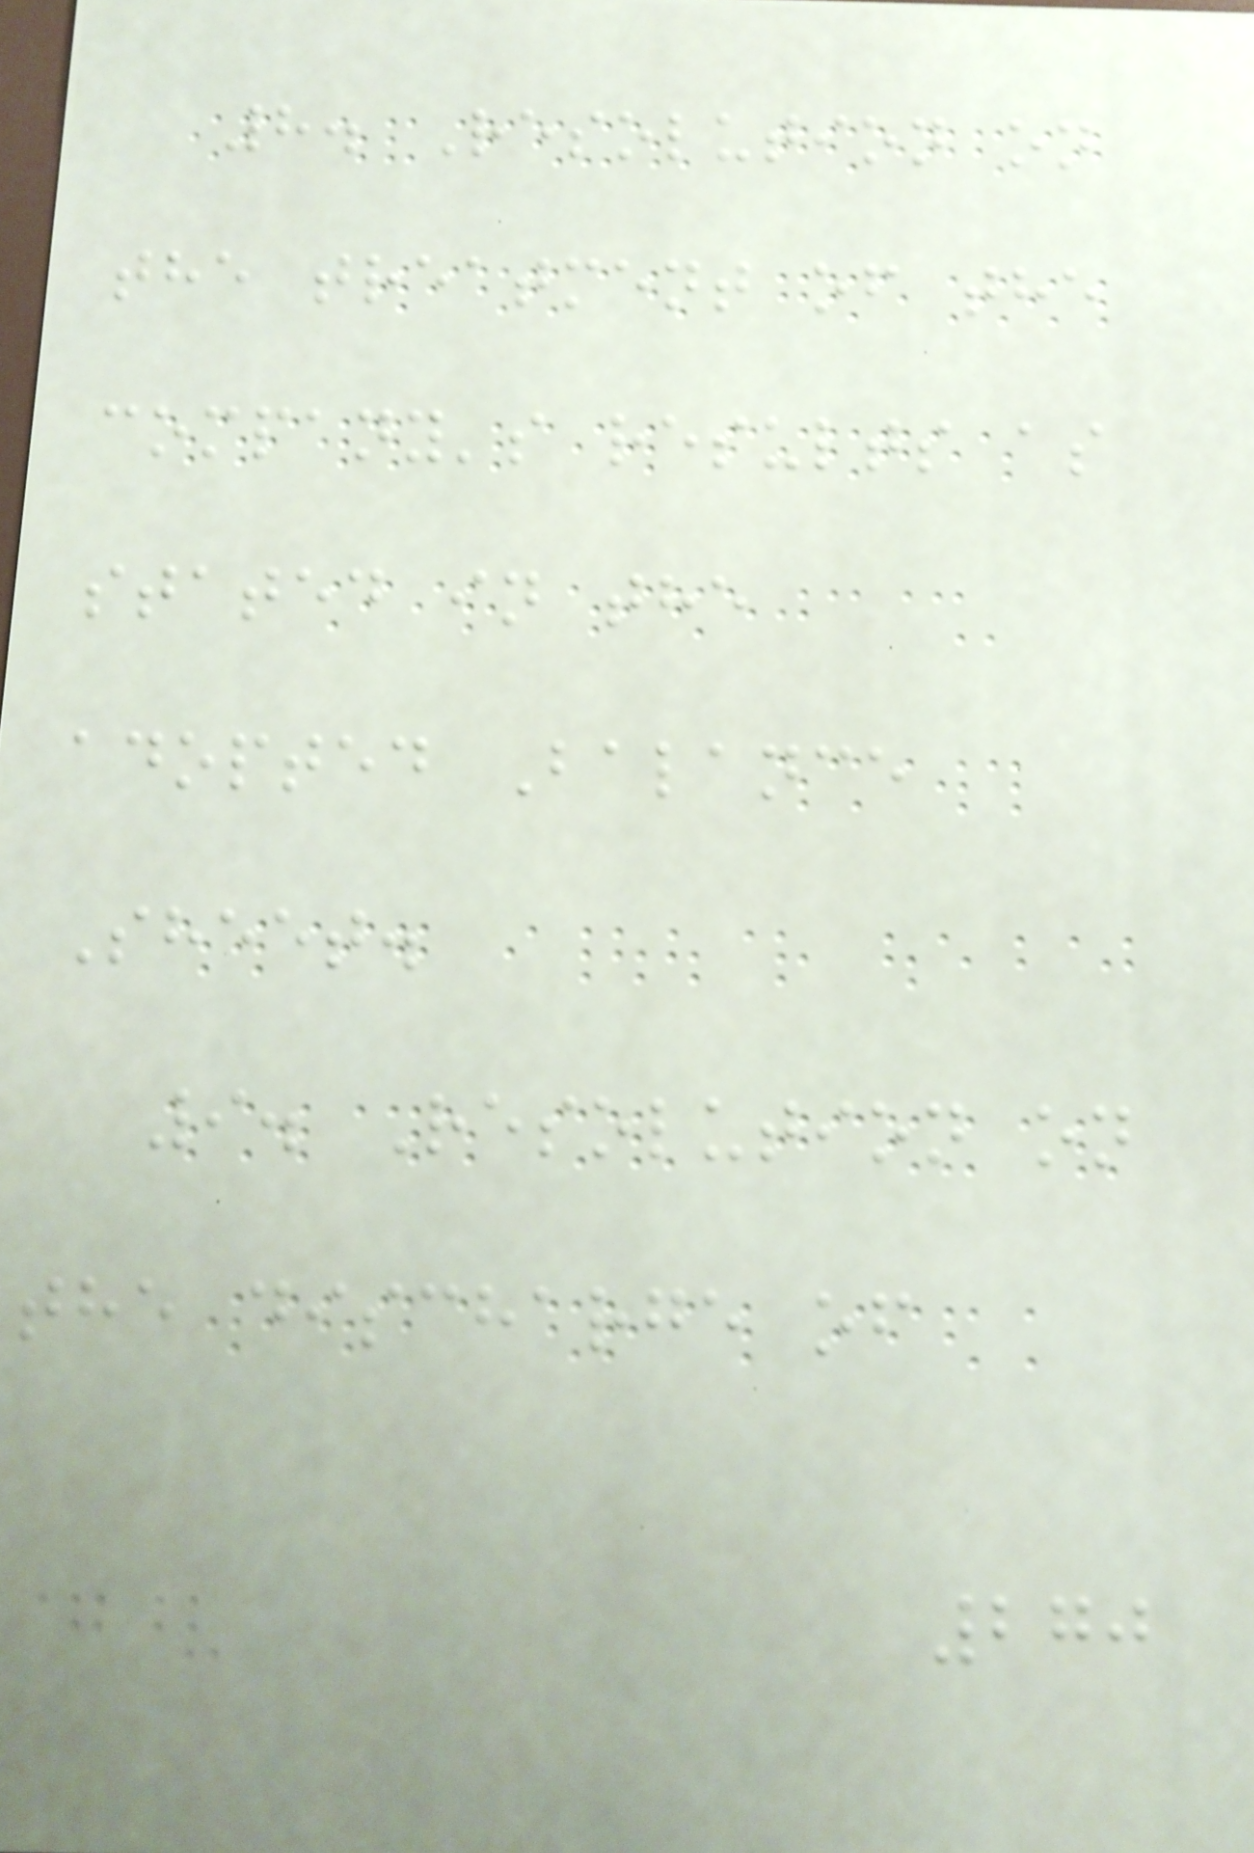8. Resolution on
the treatment of the
company's results as
stated in the
adopted Balance
Sheet.
9. Resolution on
the discharge of
270
